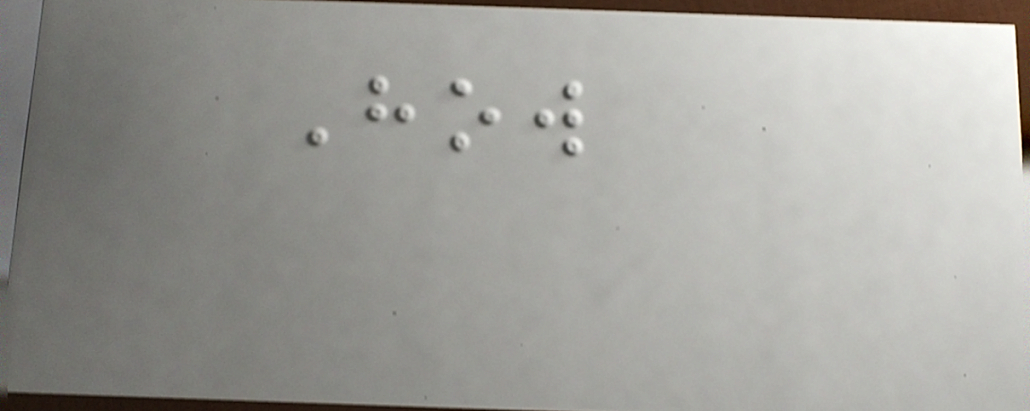How
